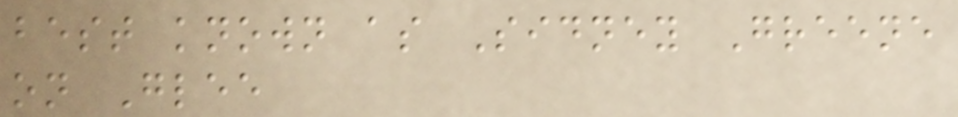best known as Sidney Greene
on Glee
